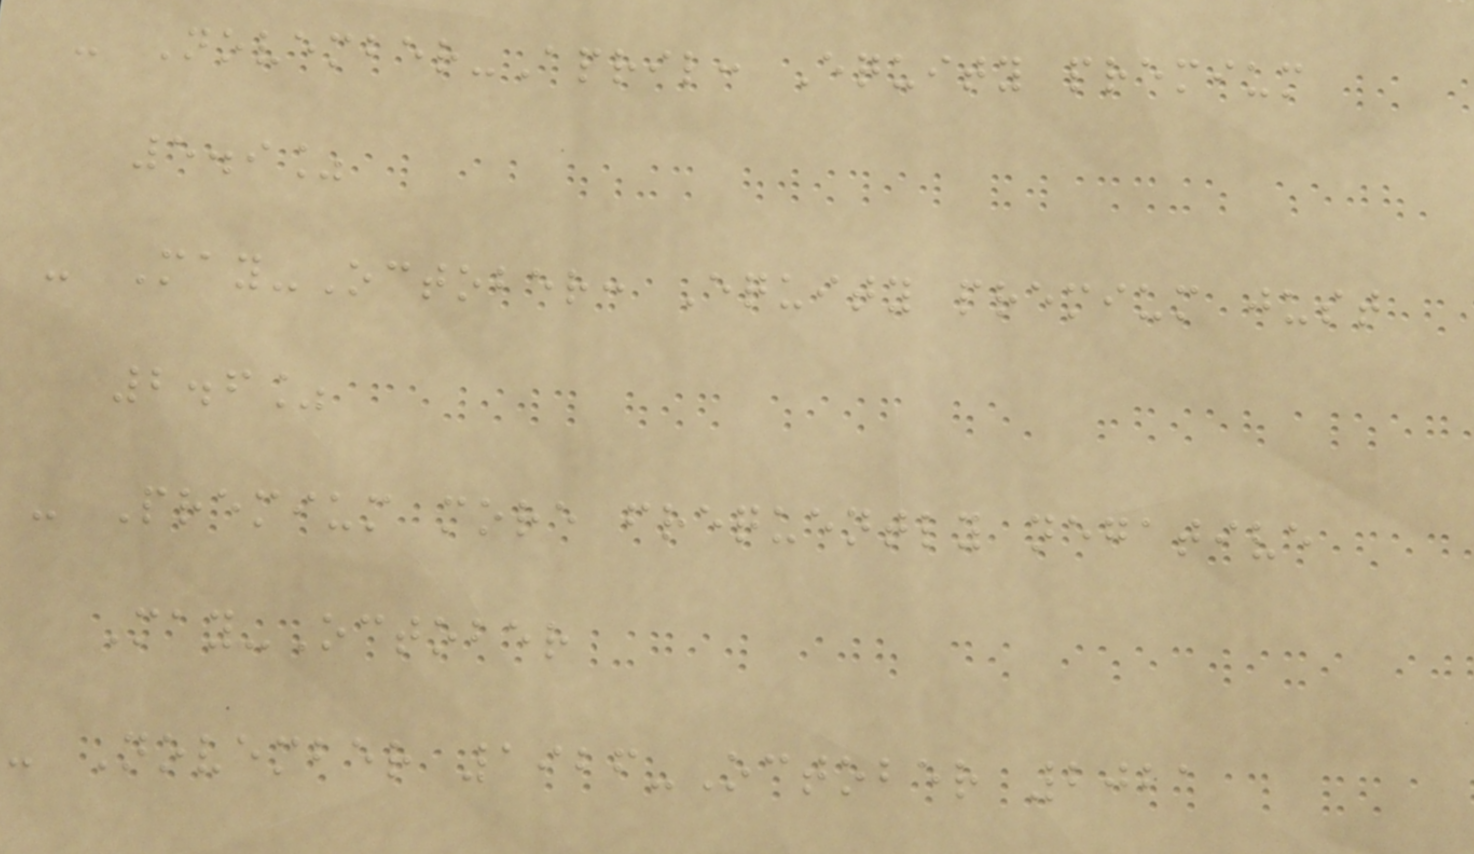- November-April: Equity premium
5.9%
- May-October: Equity premium just
2.6%
- Premium more frequently negative
May-October
- November 1926-October 2021
